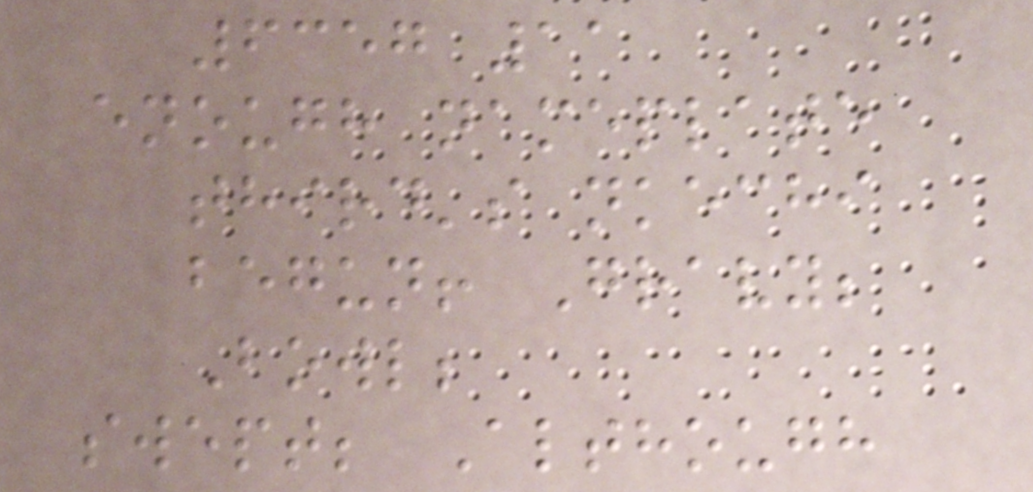6357 11
enough nameplate
third's nkechi
begun! Gravy;
Bowl;
swept; Although
